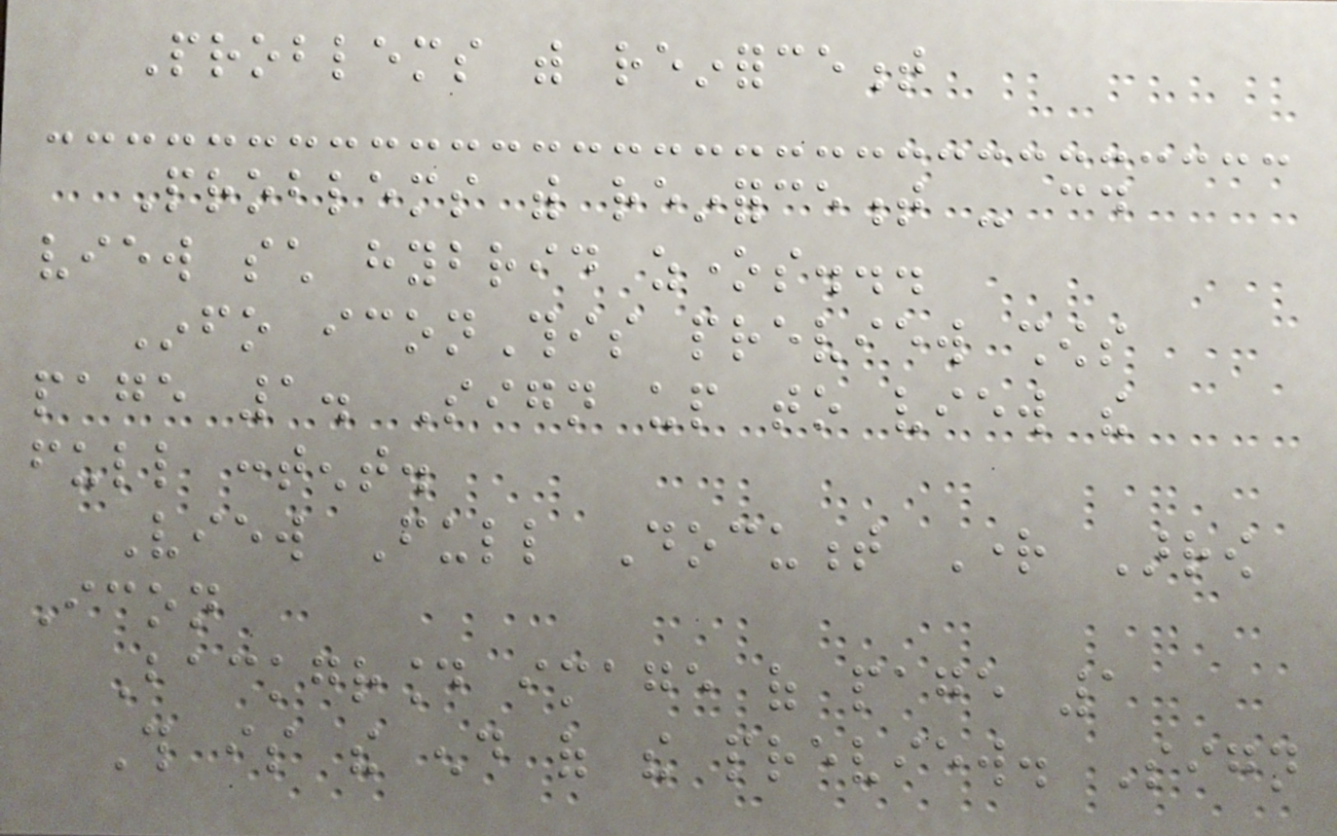Problems with reinforcement
Problems with reinforcement - could
view such hybrid zones...
Info iconThis preview shows
page 1. Sign up to view the
full content.
View Full Document Right Arrow
Icon
Background image of page 1
This is the end of the preview. Sign
